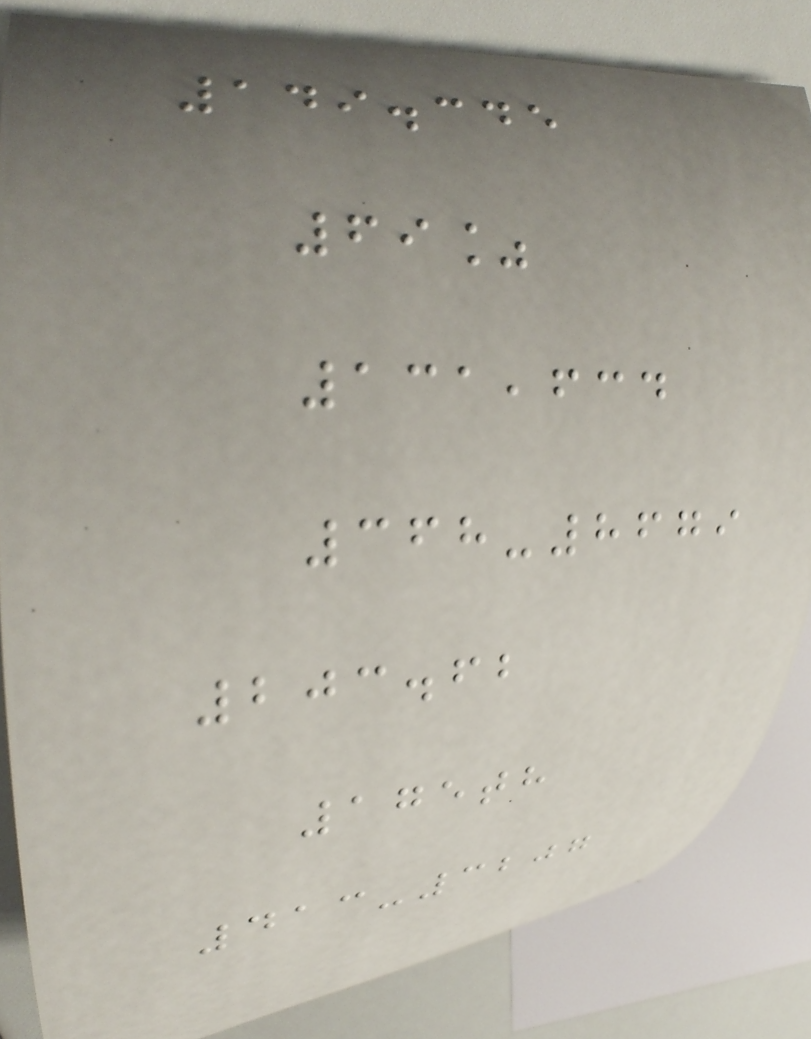149.345
69%
131,634
368-8679
203.62
175th
413-3207
